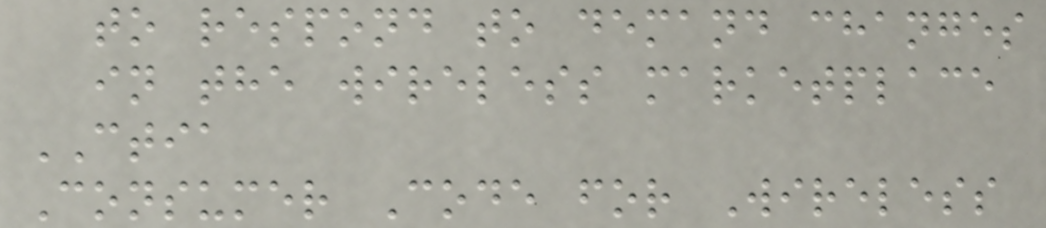to respond to demand changes
in the wireless marketplace
CTIA
Consumer Code for Wireless
